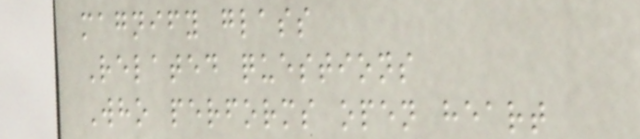magnify glass
Related questions
Who performs open heart
